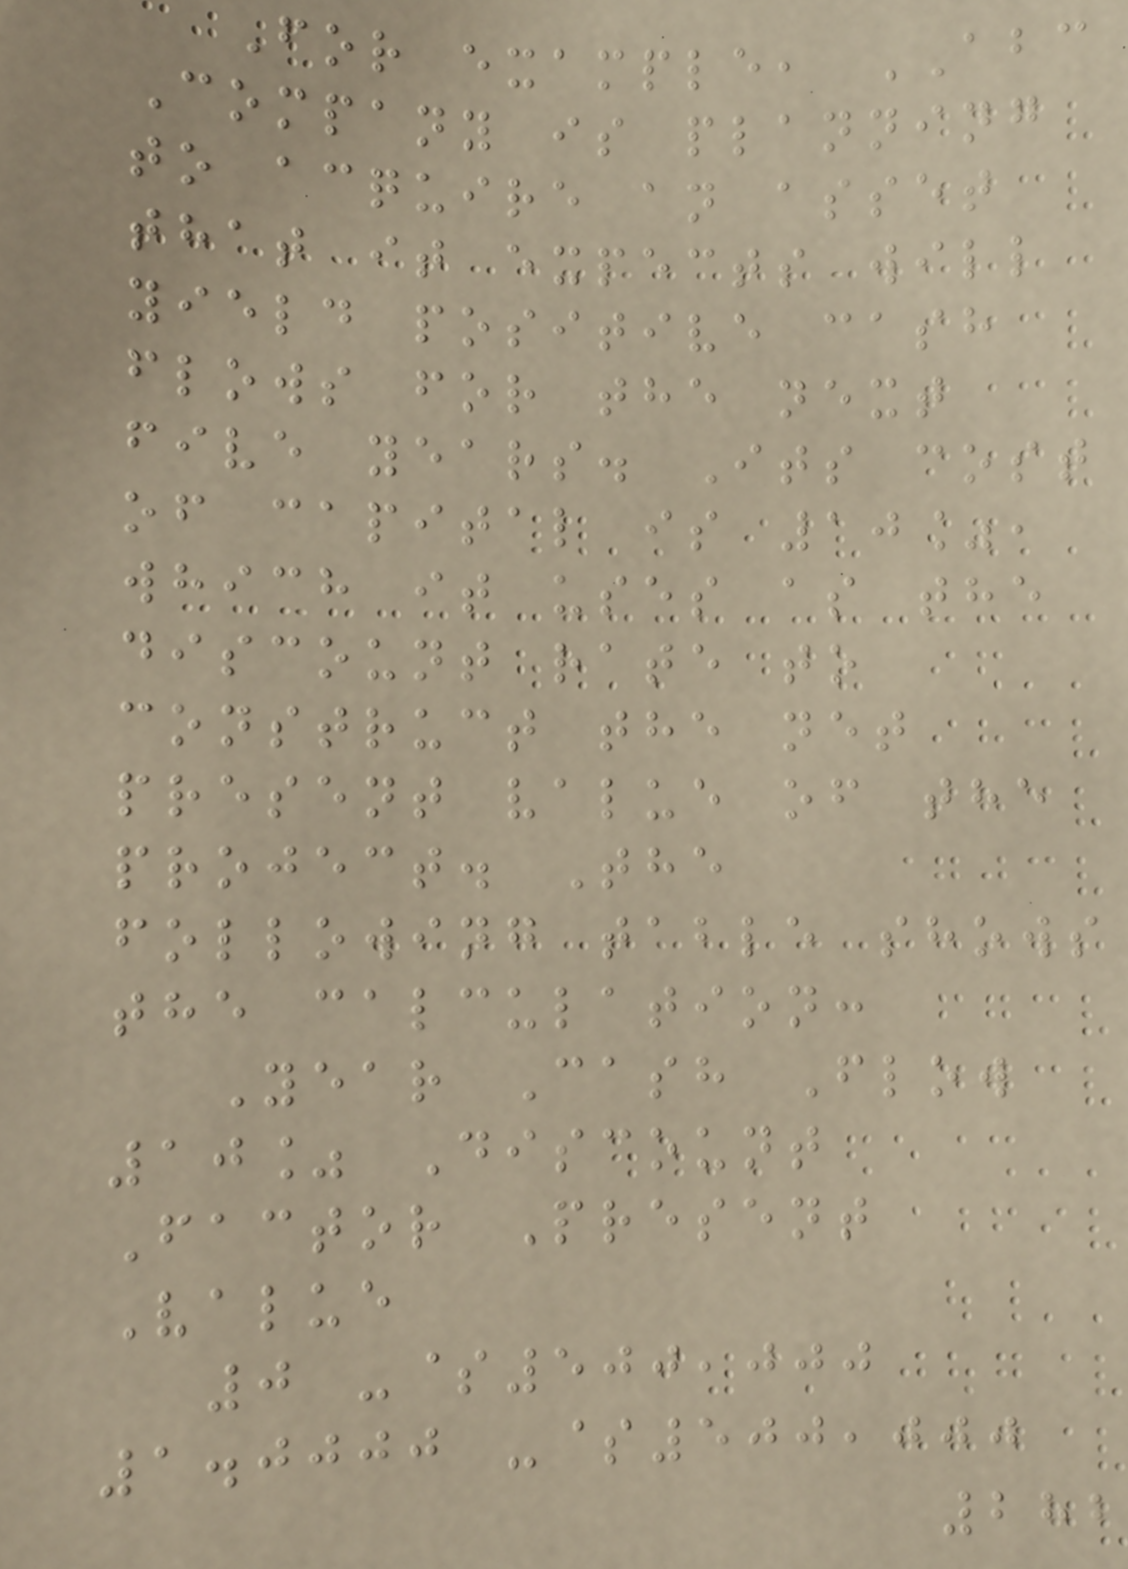For example, ABC
Company is planning
to acquire an asset
that it expects will
yield positive cash
flows for the next
five years. Its cost
of capital is 10%,
which it uses as the
discount rate to
construct the net
present value of the
project. The
following table shows
the calculation:
Year Cash Flow
10% Discount
Factor Present
Value
0 -$500,000
1.0000 -$500,000
282
